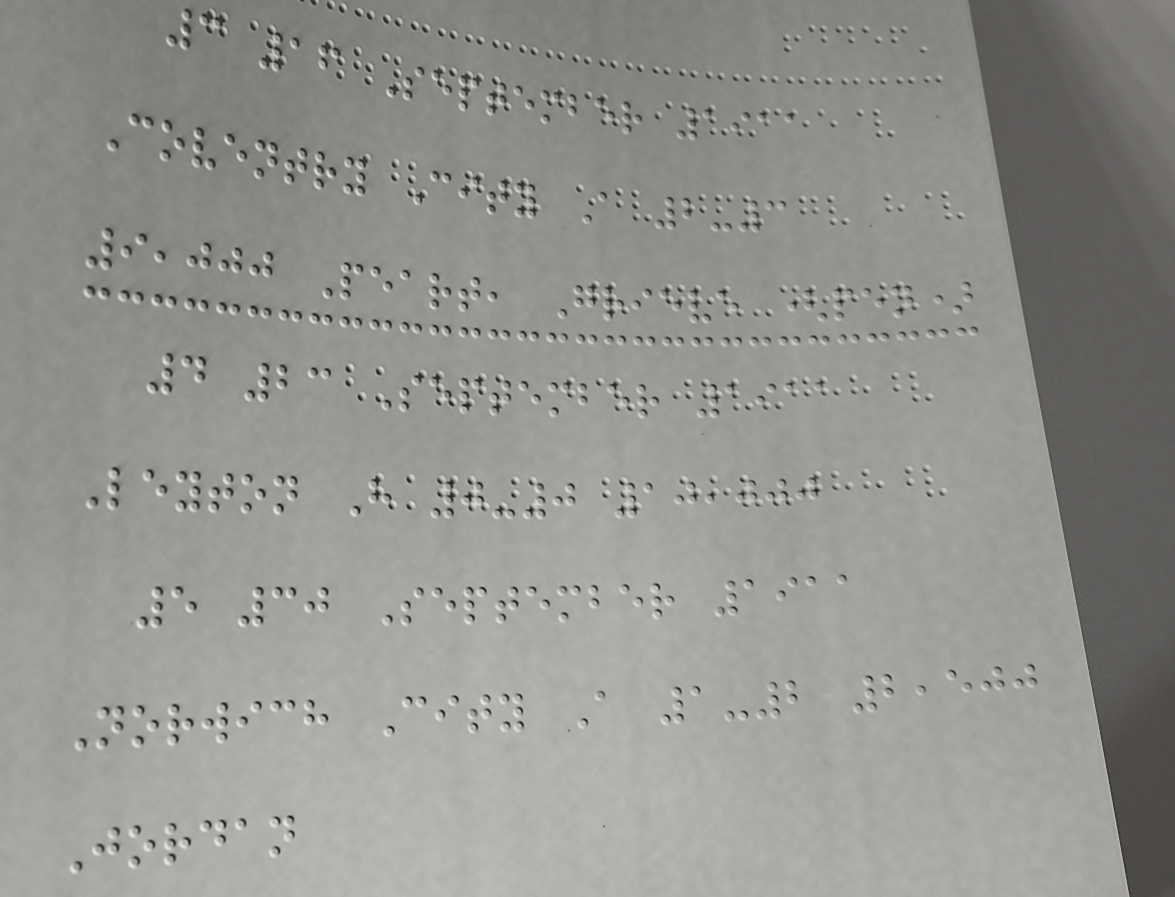3 16 September 1911
Coventry City A 2-3
9,000 Peart, Grieve (pen)
4 23 September 1911
Leyton H 0-0 10,000
5 30 September 1911
Norwich City A 1-2 2,500
Jordan
